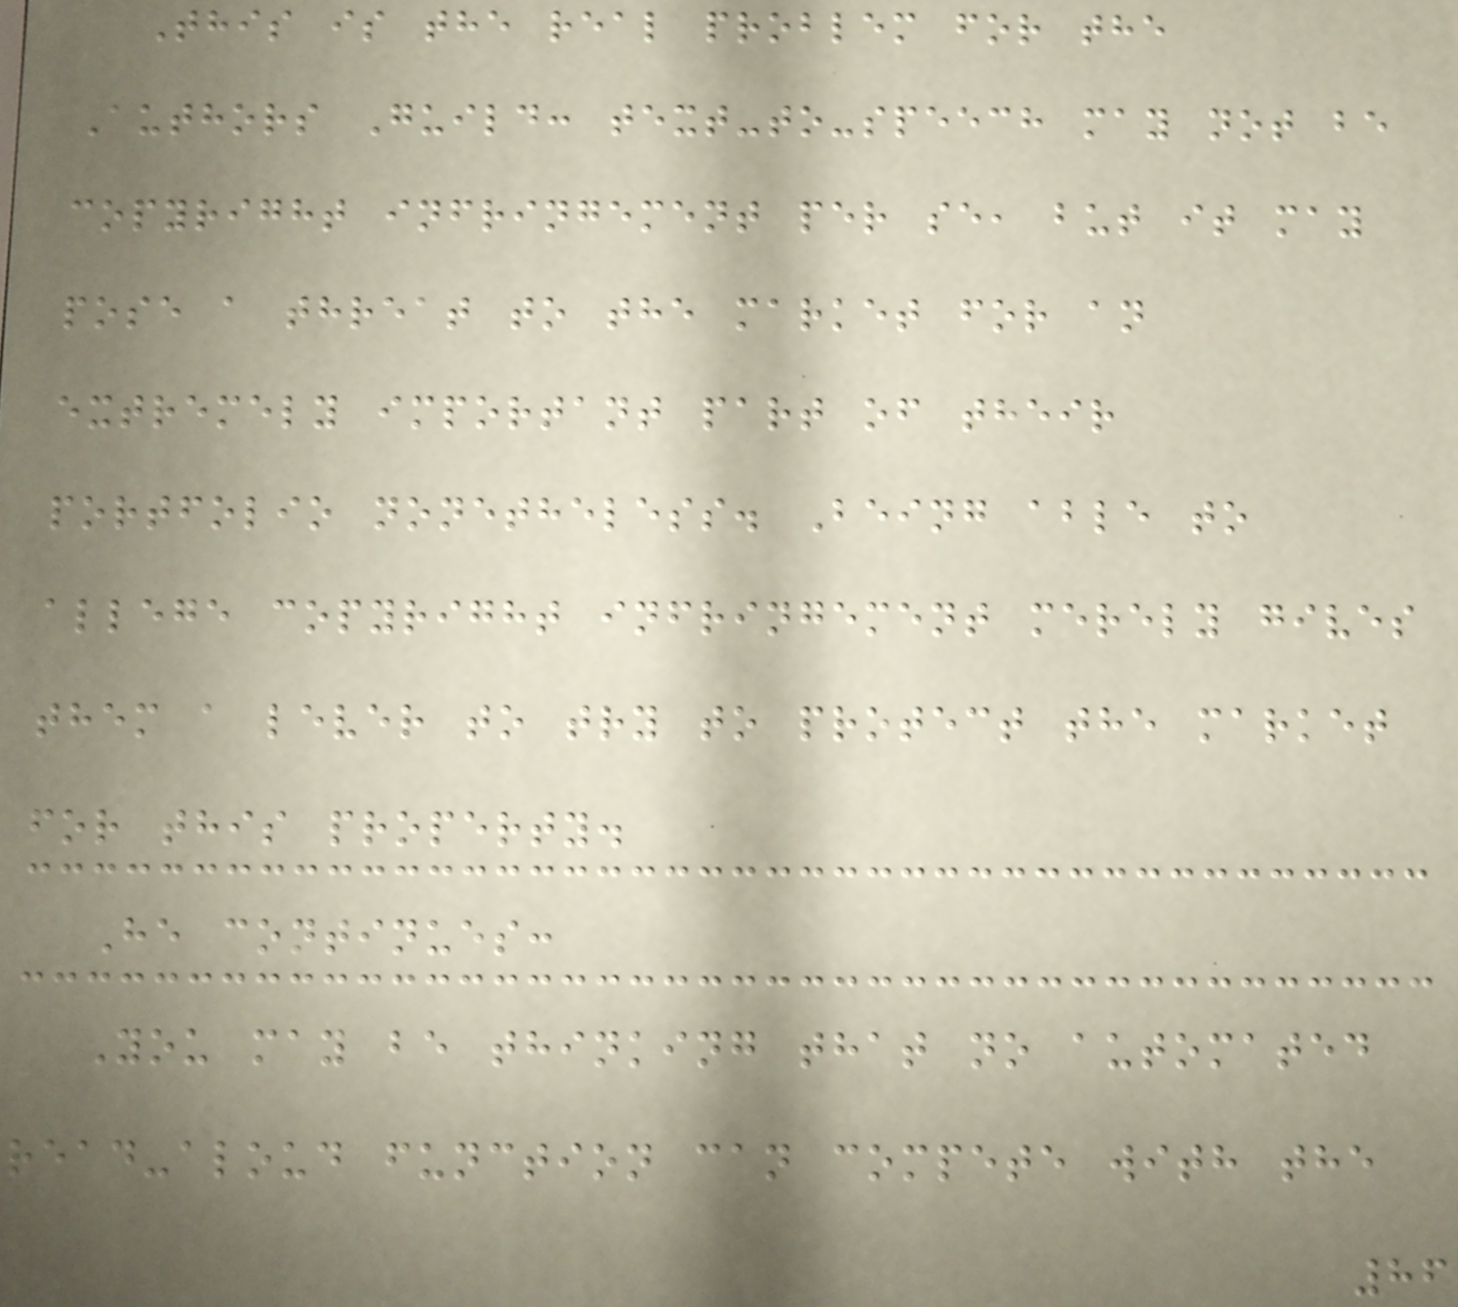This is the real problem for the
Authors Guild: text-to-speech may not be
copyright infringement per se, but it may
pose a threat to the market for an
extremely important part of their
portfolio nonetheless. Being able to
allege copyright infringement merely gives
them a lever to try to protect the market
for this property.
He continues:
You may be thinking that no automated
read-aloud function can compete with the
86
